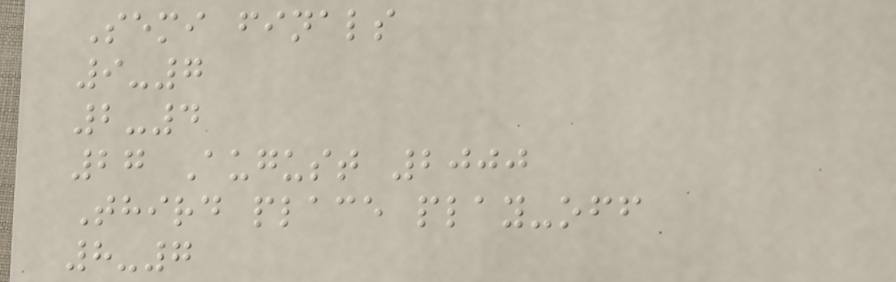Semi finals
9-7
2-4
27 August 2000
Third place play-off
8-7
